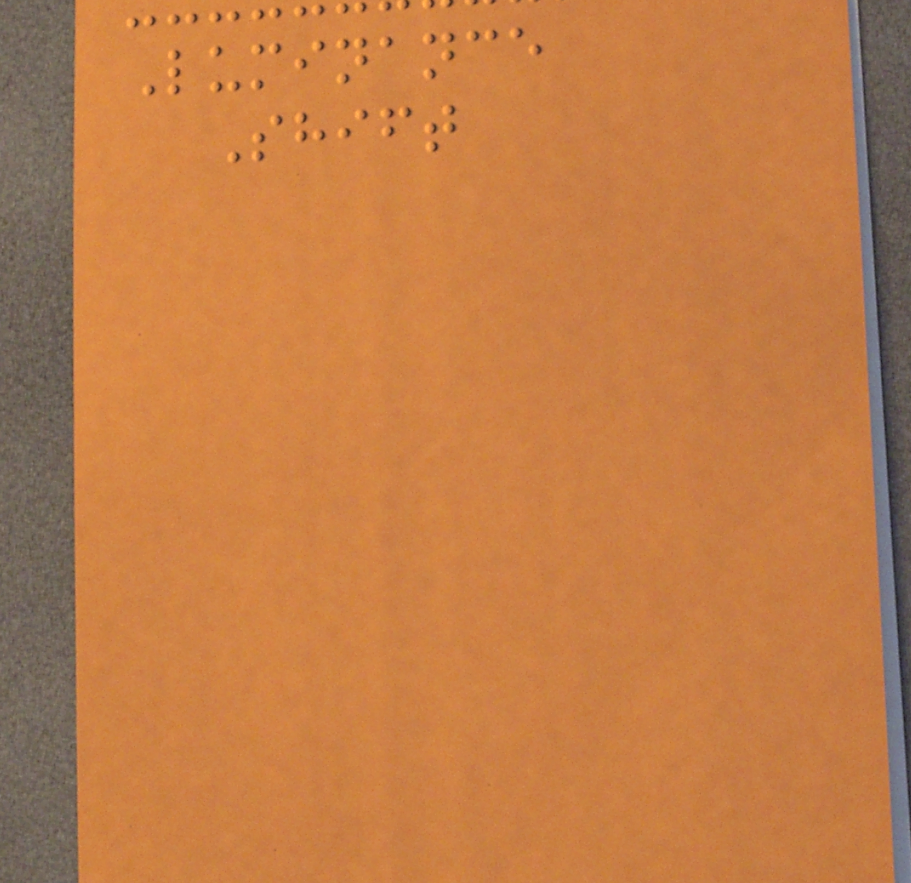Luminance
Shift
